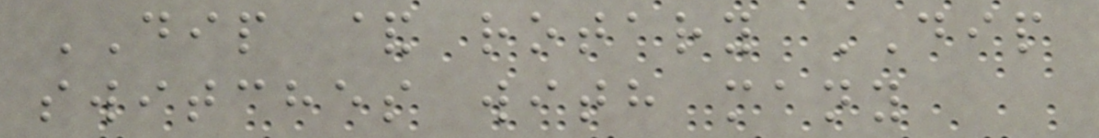DIP & rotary DIP
switches with many
